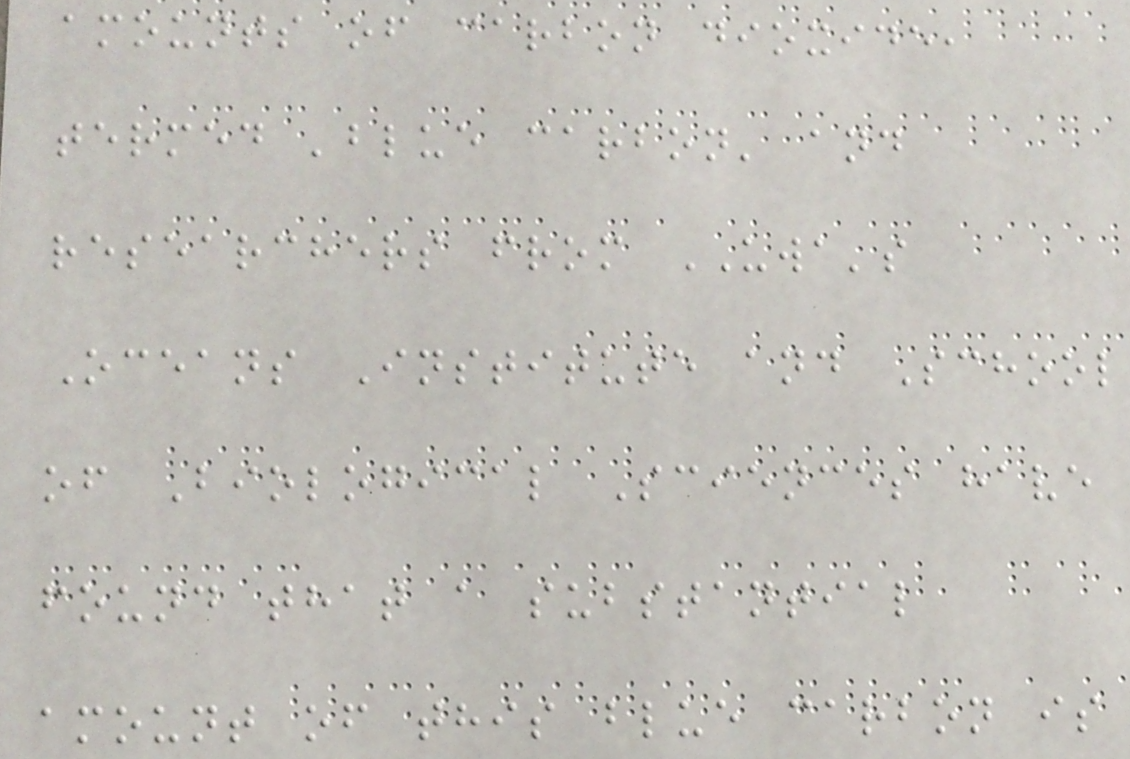amounts of carbon dioxide,
termed 'blue carbon' and
researchers from UWA's
Oceans Institute and School
of Biological Sciences have
found that a substantial
amount of this blue carbon is
